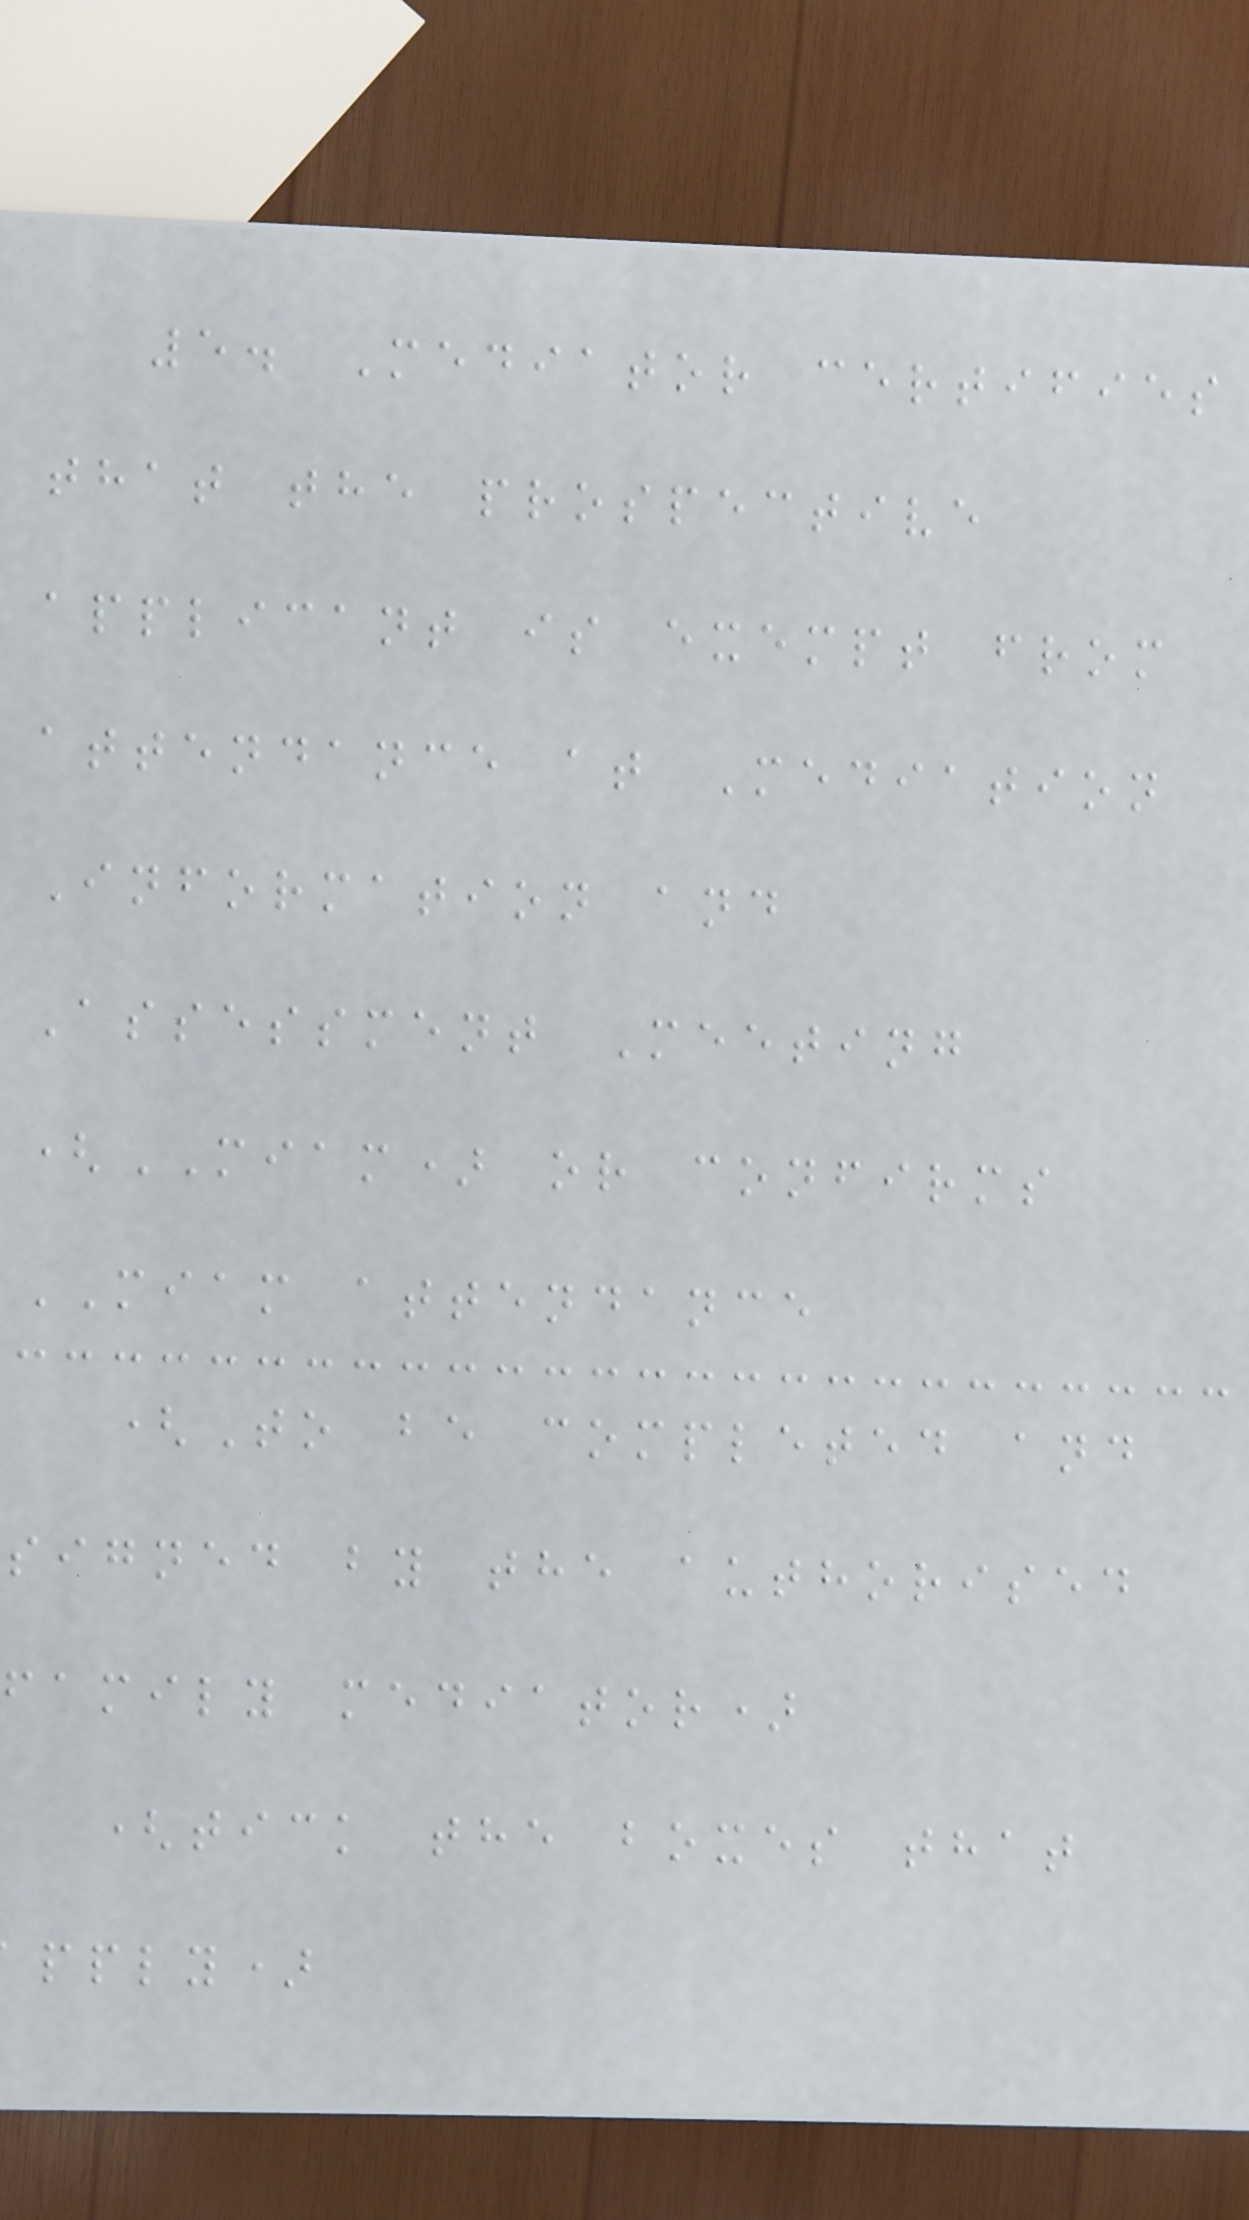5. Mediator certifies
that the prospective
applicant is exempt from
attendance at Mediation
Information and
Assessment Meeting
(MIAM) or confirms
MIAM attendance
(To be completed and
signed by the authorised
family mediator)
(tick the boxes that
pply)
